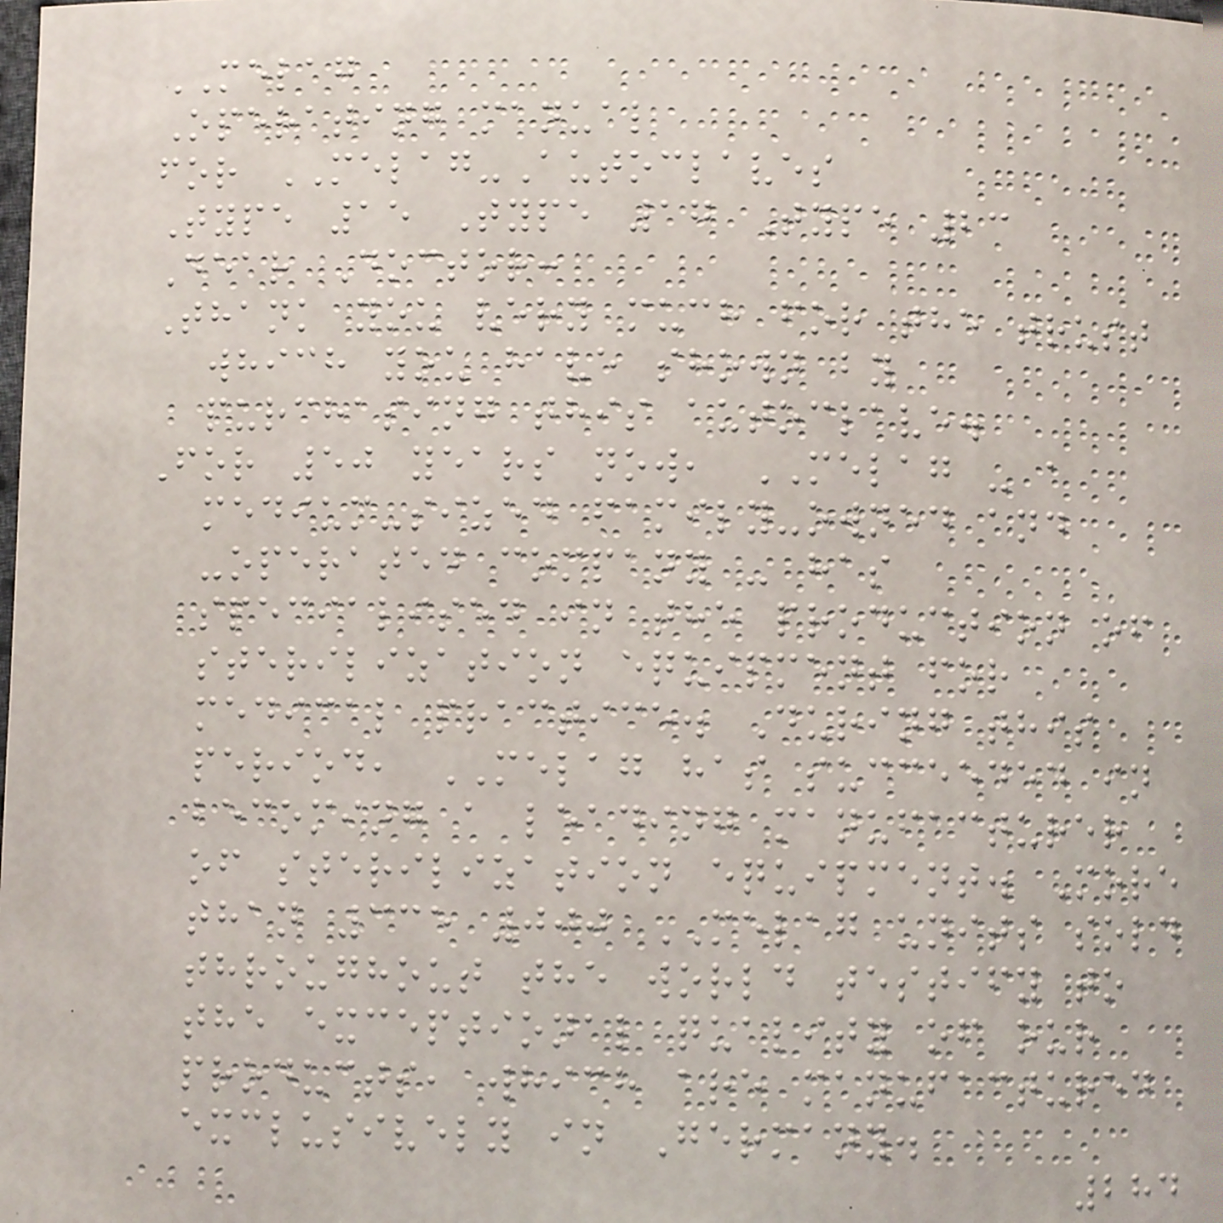MELAG
Operating manual
for MELAG-Autoclaves
Type 15 Type 17 Type 23
Dear Doctor:
Thank you very much for the trust
which you have shown by
purchasing this autoclave.
For 50 years now, MELAG - a
medium-sized family-owned and
-operated company - has
specialised in the production of
sterilization equipment for
medical practice. During this
period, MELAG has succeeded in
becoming a leading manufacturer
of sterilization equipment. More
than 335 000 MELAG units sold
throughout the world testify to
the exceptional quality of our
products, which are manufactured
exclusively in Germany.
284
